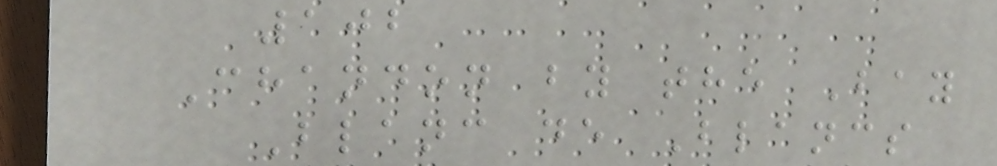102
Chandon by the Bay
Blanc de Blancs
